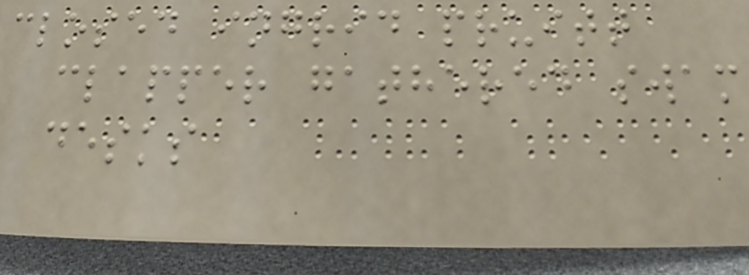closed ingrid pruitt
clapper gathered swam
desks
